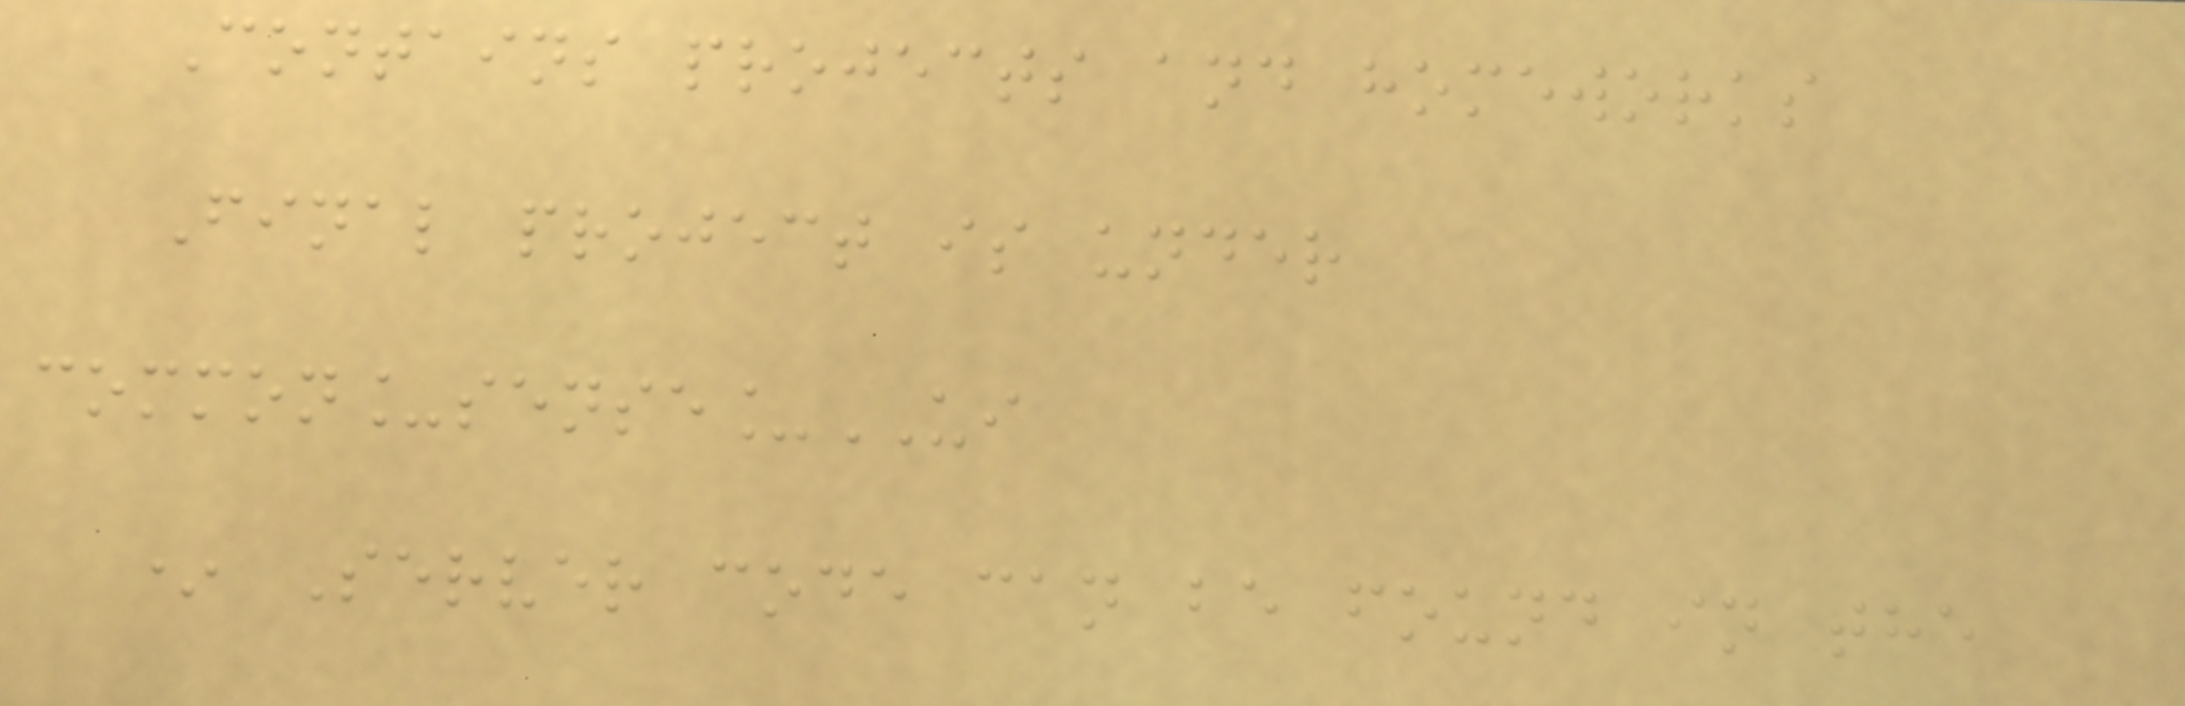Contains projects and homeworks
Final project is under
common_sense_UI
* Server code can be found in the
